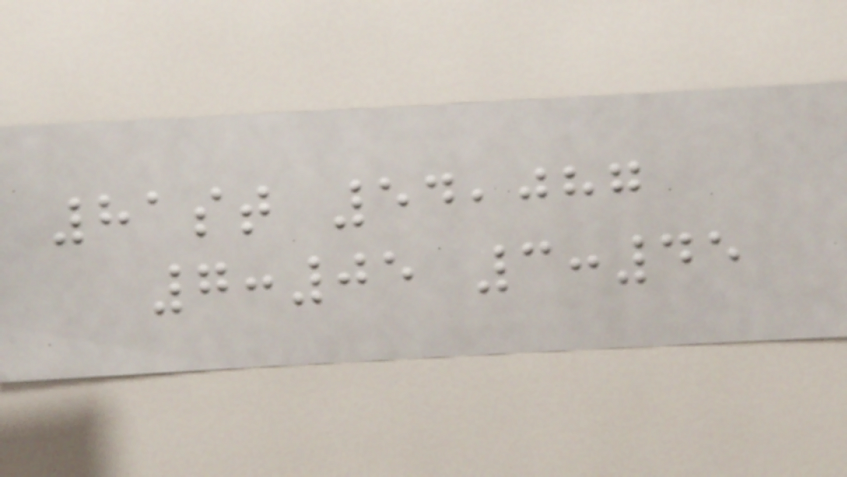81st 54,087
7:05 3:45
